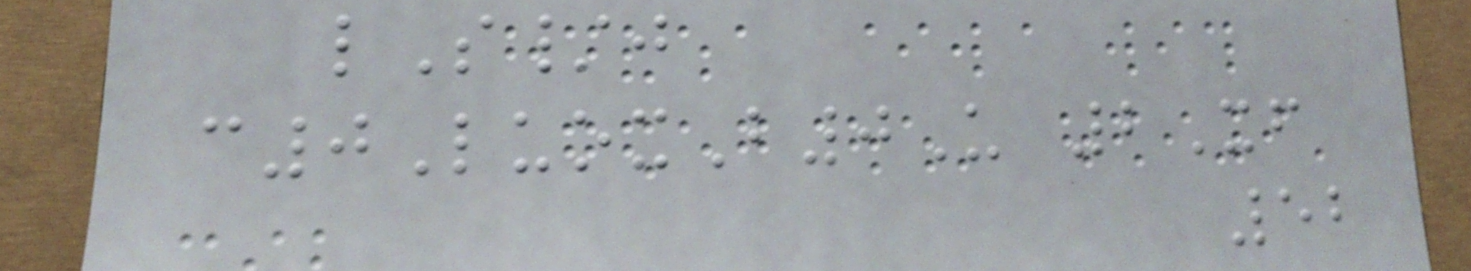lS/j
c0LuoxB0U 2Xf
52
